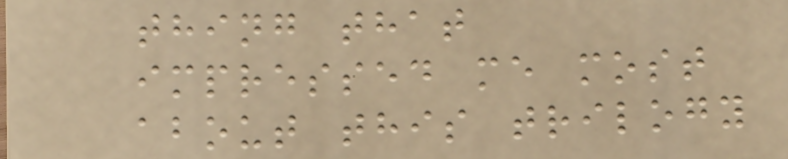thing that
impressed me most
about this trilogy
